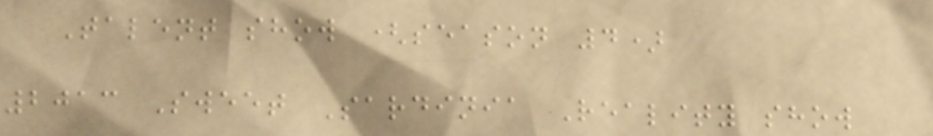Talent show (season 4)
2013 Sweet Sardinia Reality show
